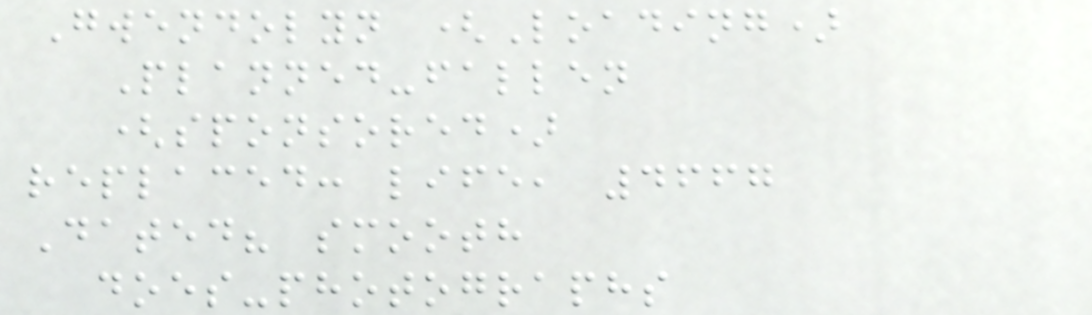Gwendolyn (Loading)
Planned-fallen
(sponsored)
replaced: life, 4667
Dated? smooth
does-photographs
